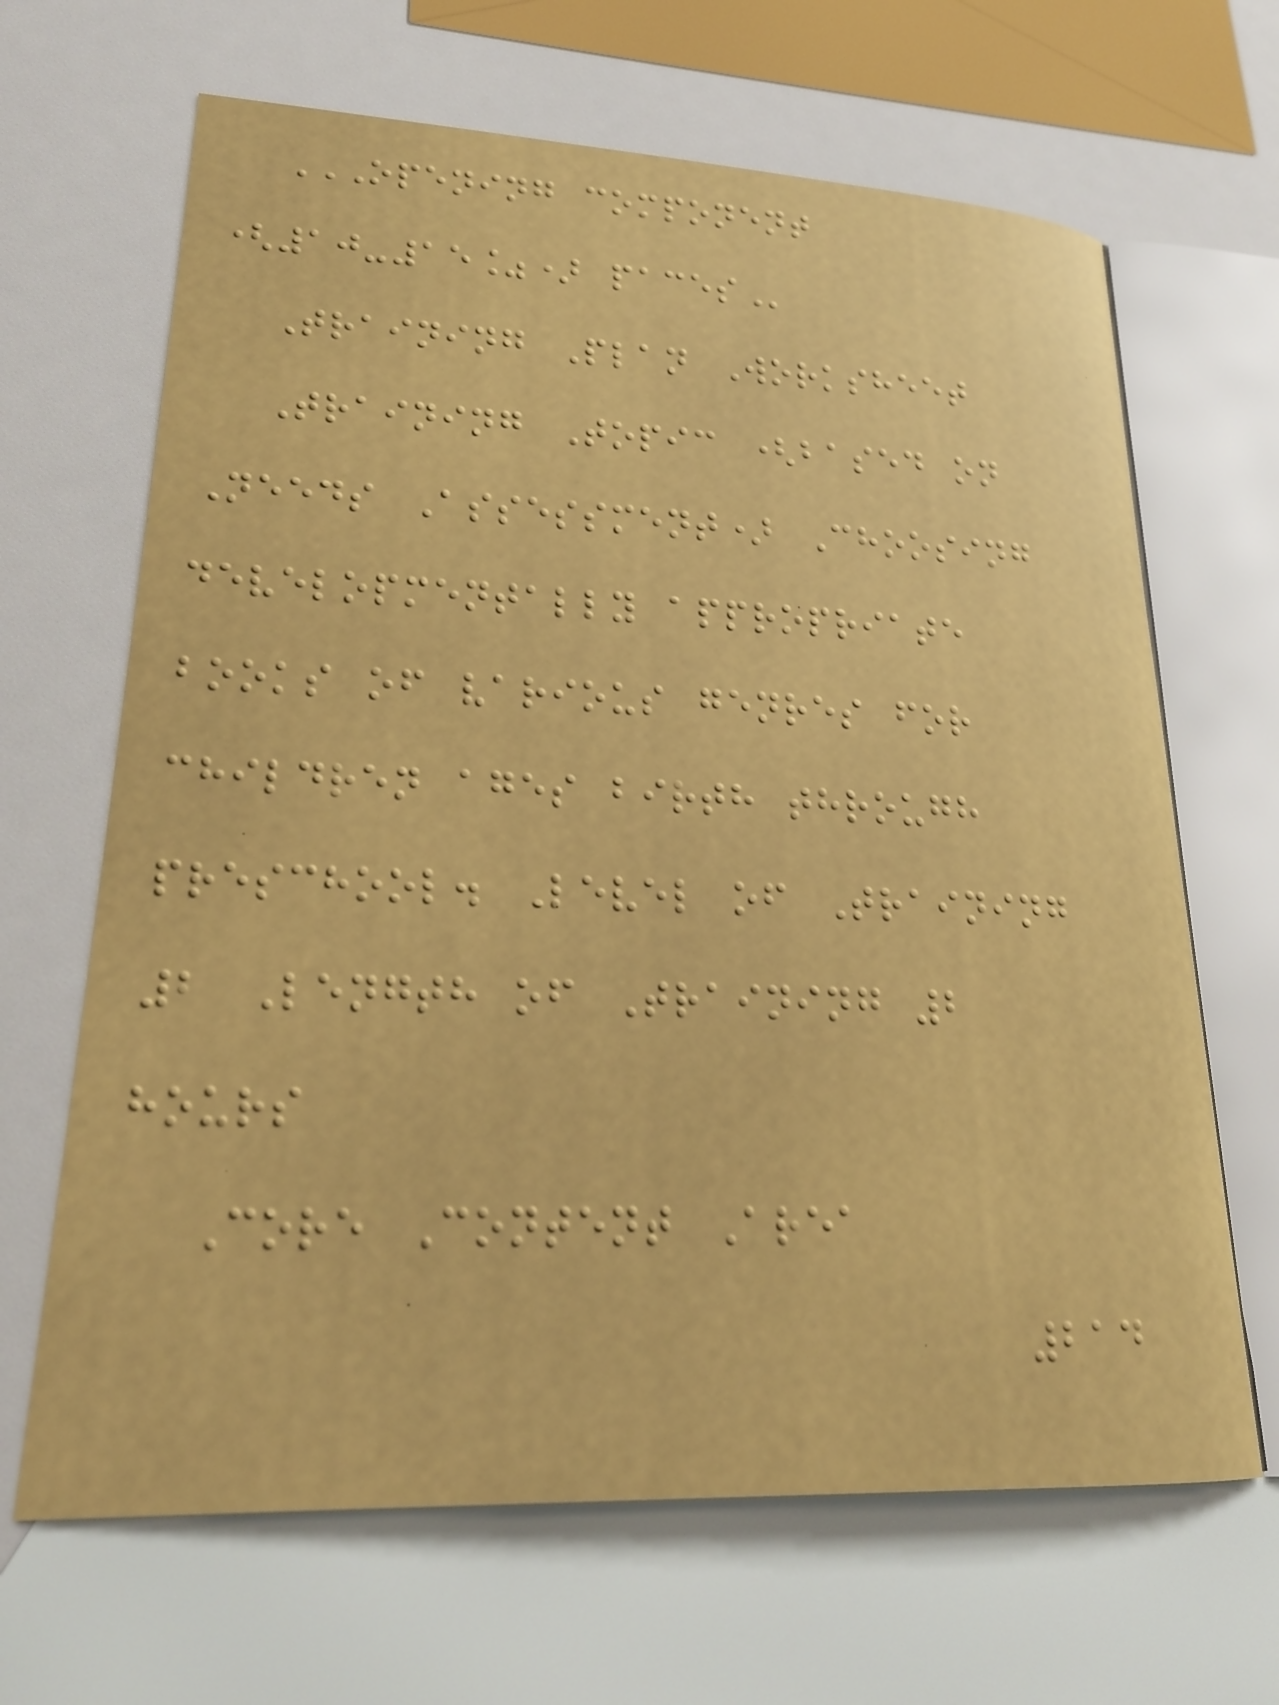OPENING COMPONENT
(10-15%) PACES
Training Plan Worksheet
Training Topic (based on
Needs Assessment) Choosing
developmentally appropriate
books of various genres for
children ages birth through
preschool. Level of Training
2 Length of Training 2
hours
Core Content Area
214
